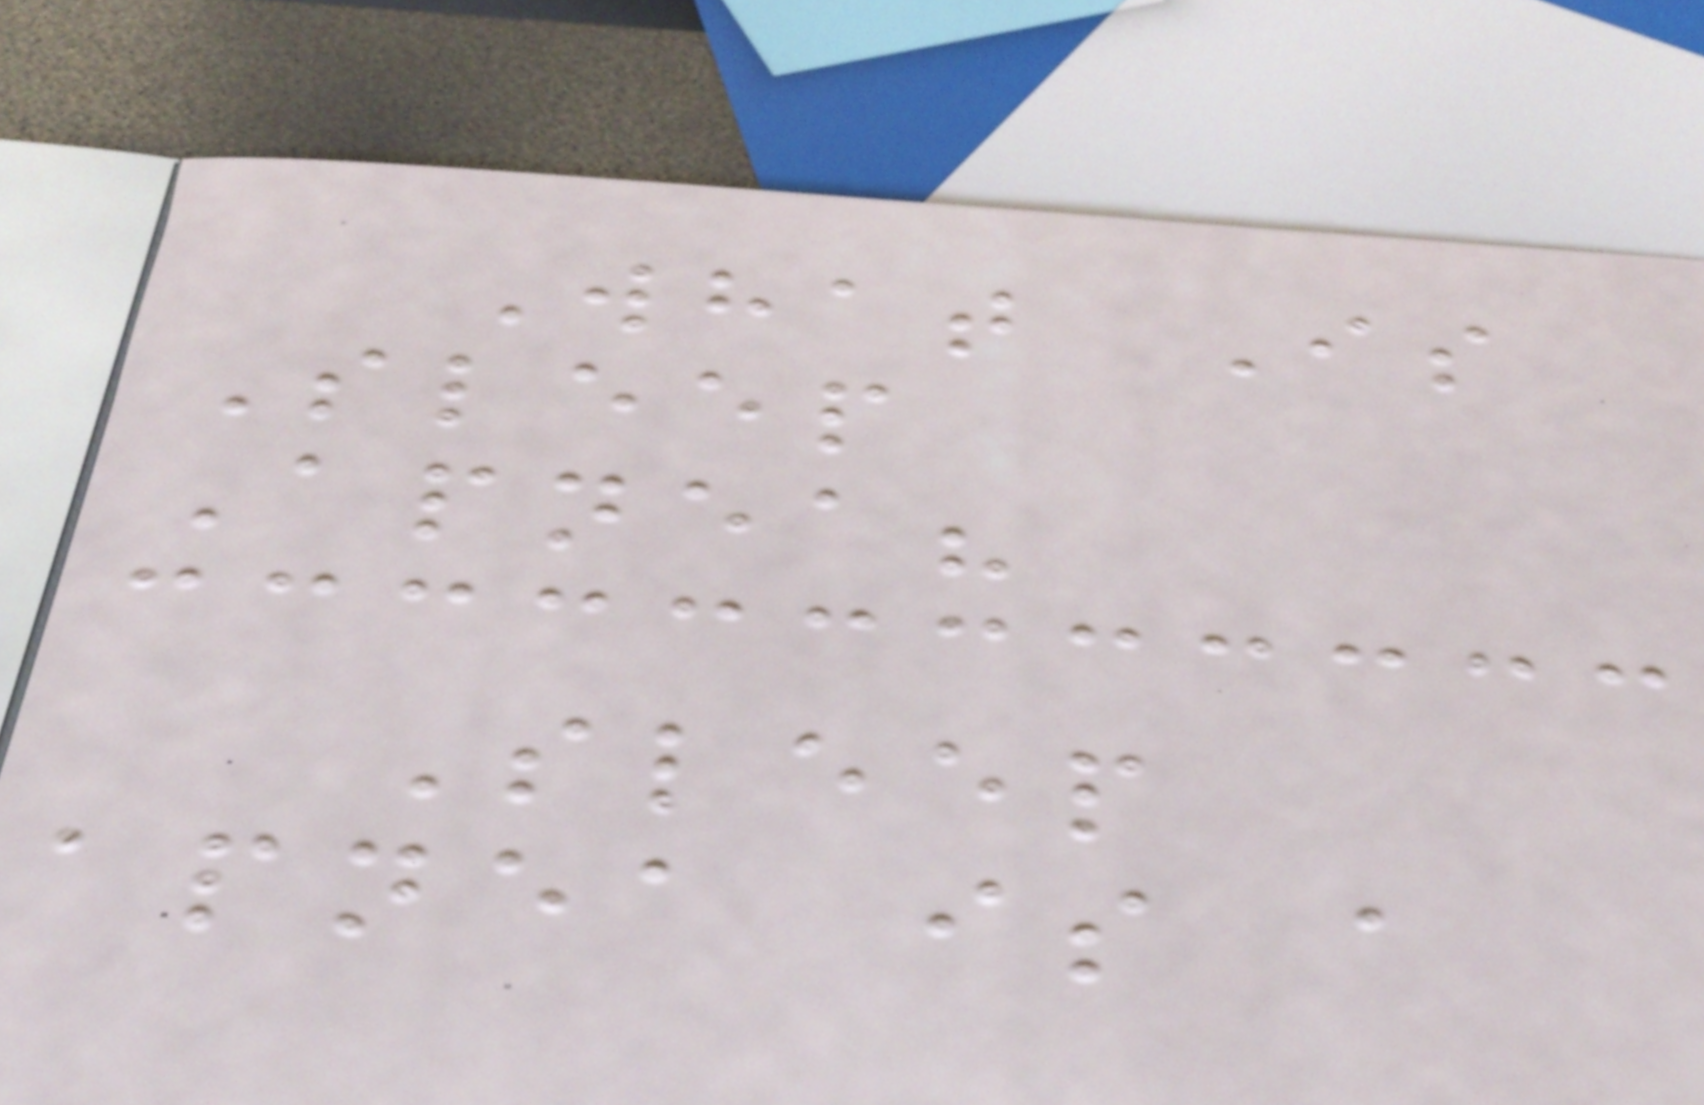What Is
Sleep
Apnea?
Sleep
apnea is a
